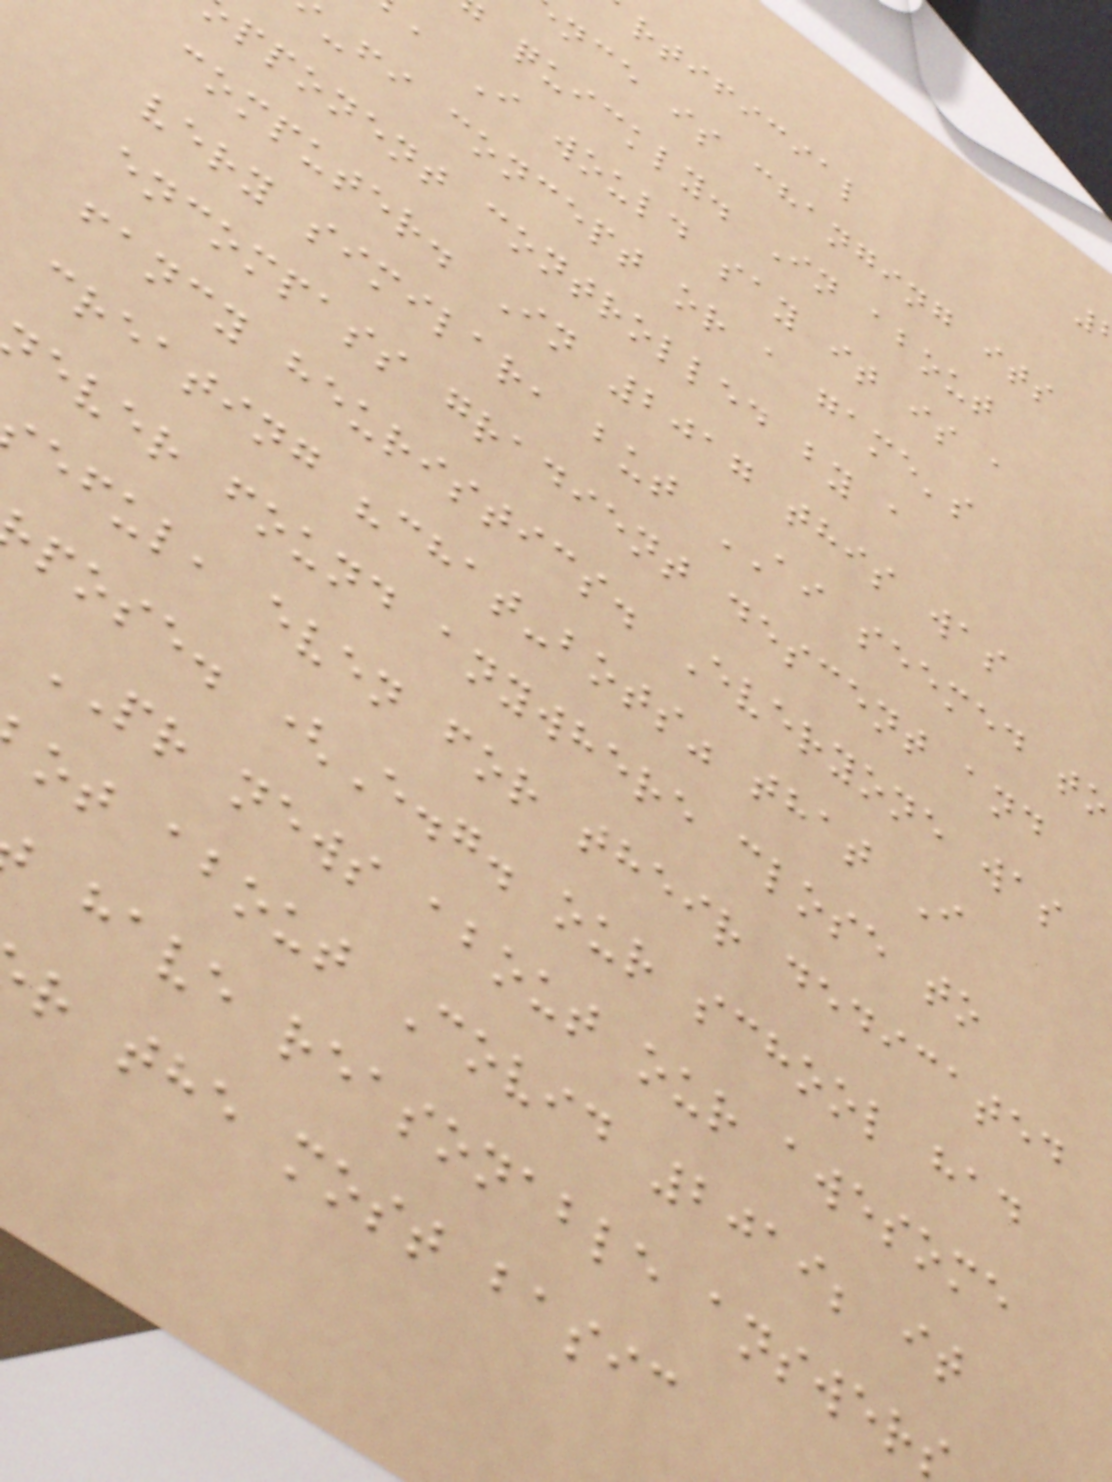rtificial
nce is changing its
quickly. In about
, I would say it is a
-fi concept or a game's
pponent controlled by a
computer. In 2017 this was
very similar, but AI seemed to
encompass gradient descent and
fancy heuristics. Everyone was
creating "chat-bots" that I
ever found anywhere close to
eful, even for their dedicated
pose. (E.g. our school had
PR news about our awesome
ot about Covid 2019; it
have reasonable answer
r the most basic
